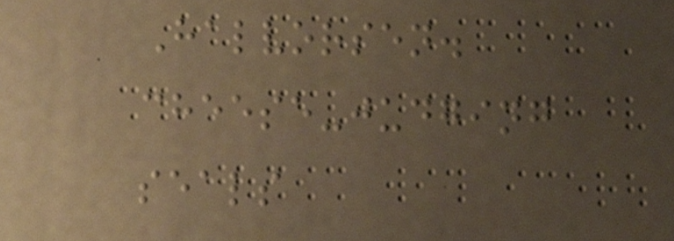Halvorsen.
cheese-judging
seals
